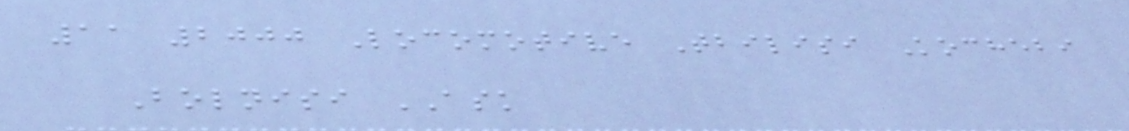11 2000 Locomotive Tbilisi Kochebi
Bolnisi ASK
